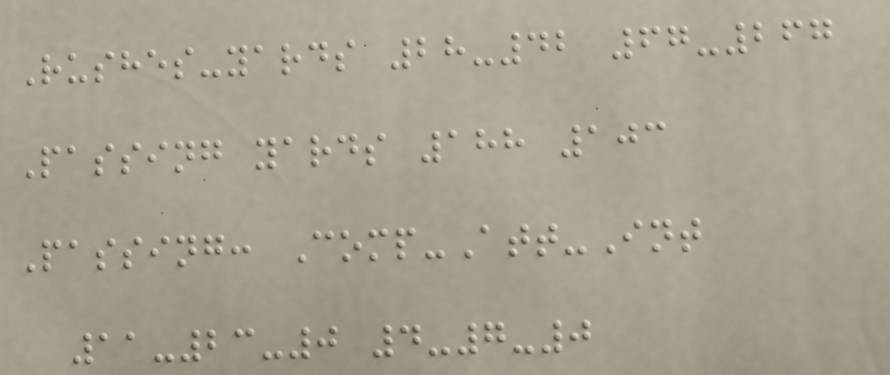Rushes-yards 28-42 67-267
Passing yards 188 103
Passing: Comp-Att-Int
11-23-0 4-7-0
